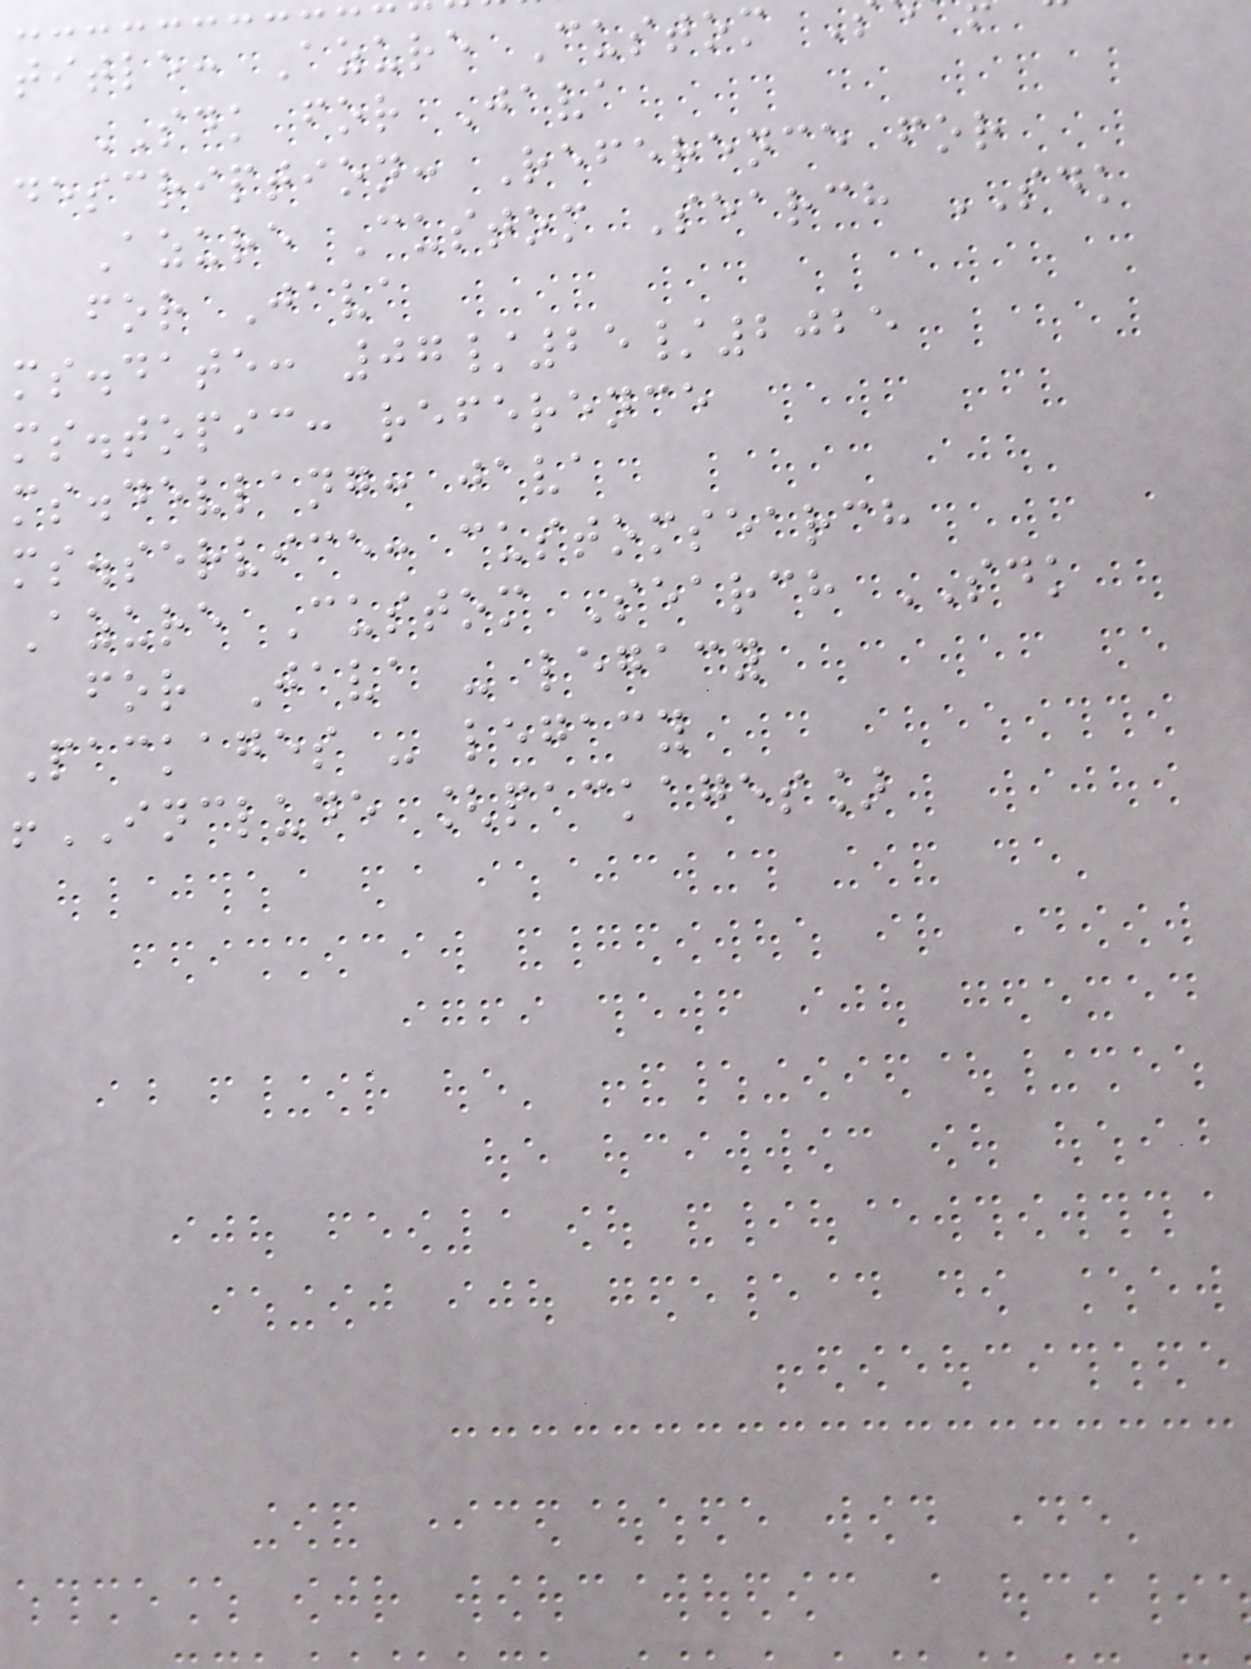title: Azure Custom
SDK for Java
description: Reference for
Azure Custom Search SDK
for Java
ms.date: 07/25/2025
ms.topic: reference
ms.devlang: java
ms.service: customsearch
Azure Custom Search SDK
for Java - legacy
Packages - legacy
!INCLUDE [packages]
